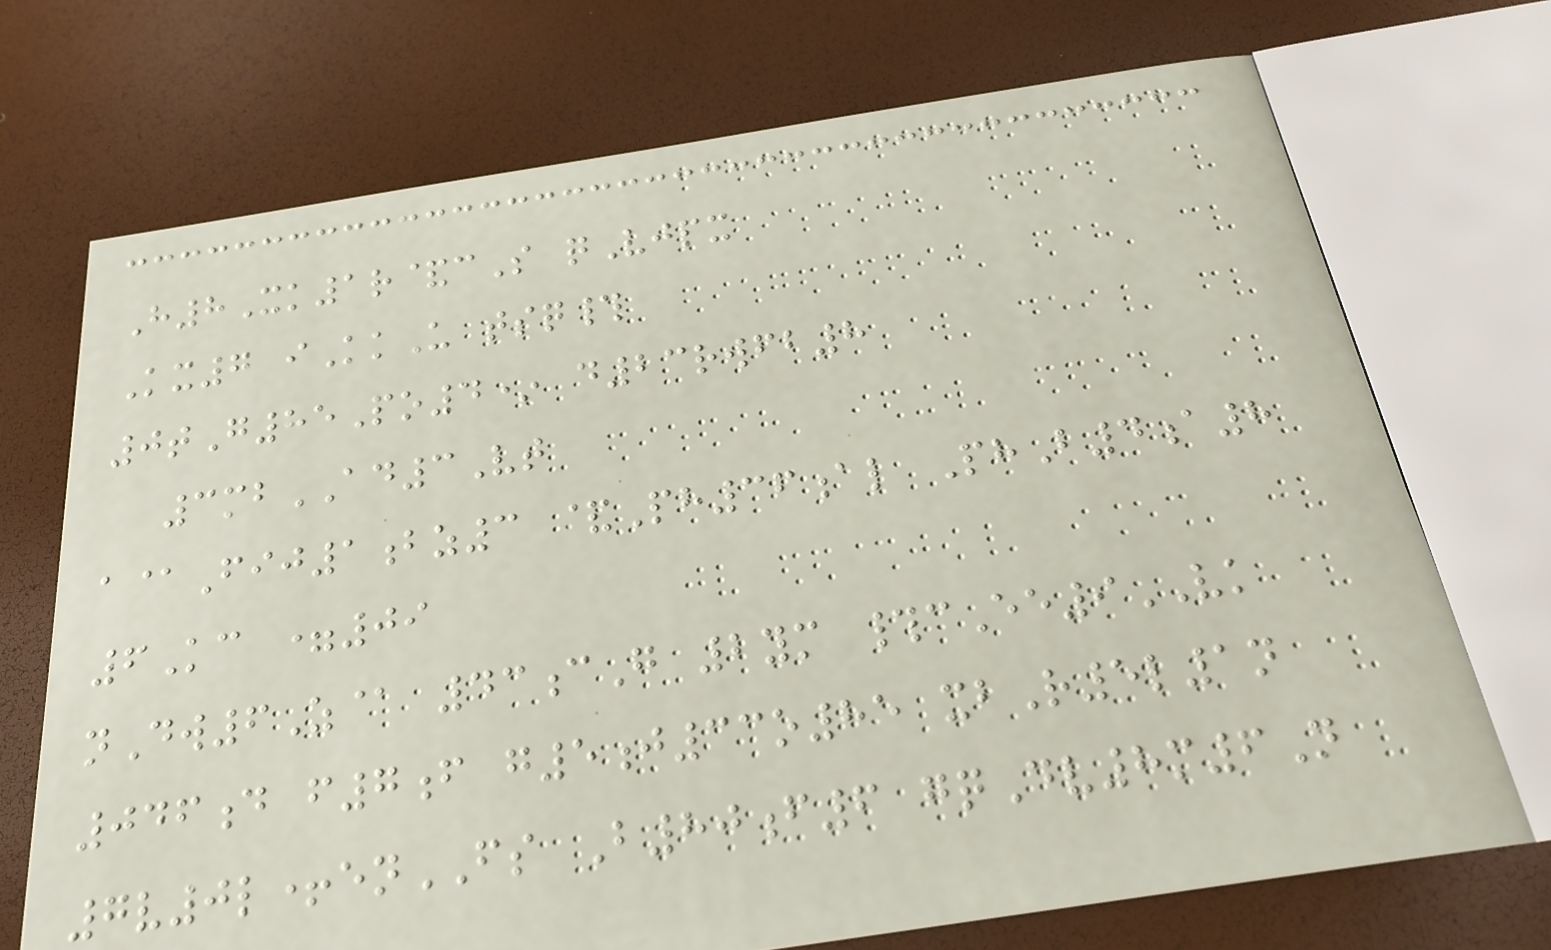H8Xk1r&cS qVjpx
Kx7 iKkU tsq#
0tG85Po4* d23rwfb8
3mbAD3Vt
a@Fij1bz3 &Ph36al PhB4a8
6Kc =09
nDw6Z@ 43cG 2ym #cEe9VK
046d f7f g5j33o85 xbR5l1n
7v0l+enFS B80f6 gqDv8m6N
